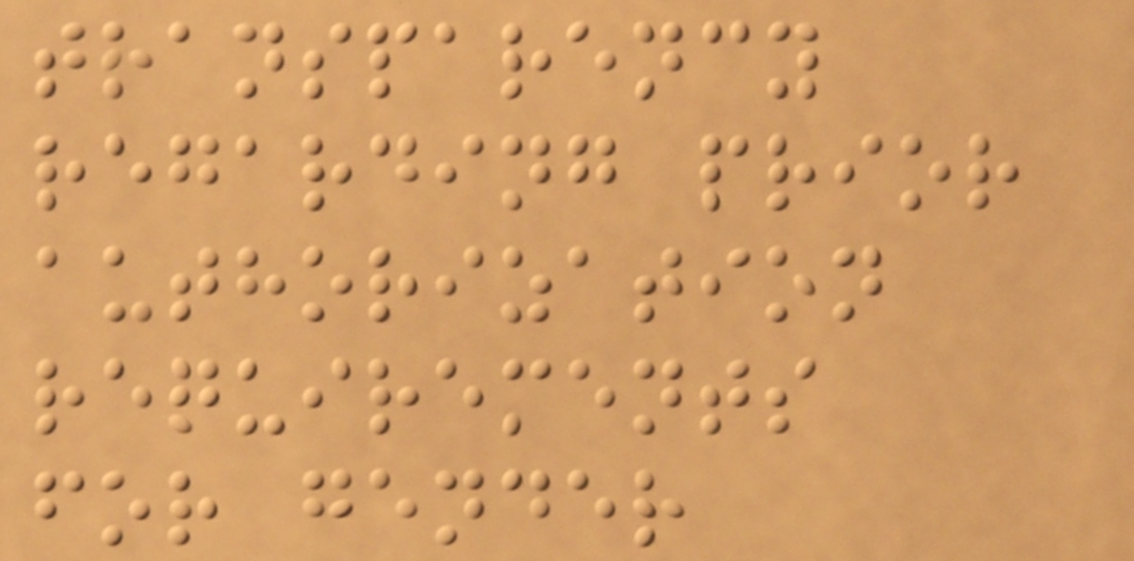transparency
regarding prior
authorization
requirements
for gender
